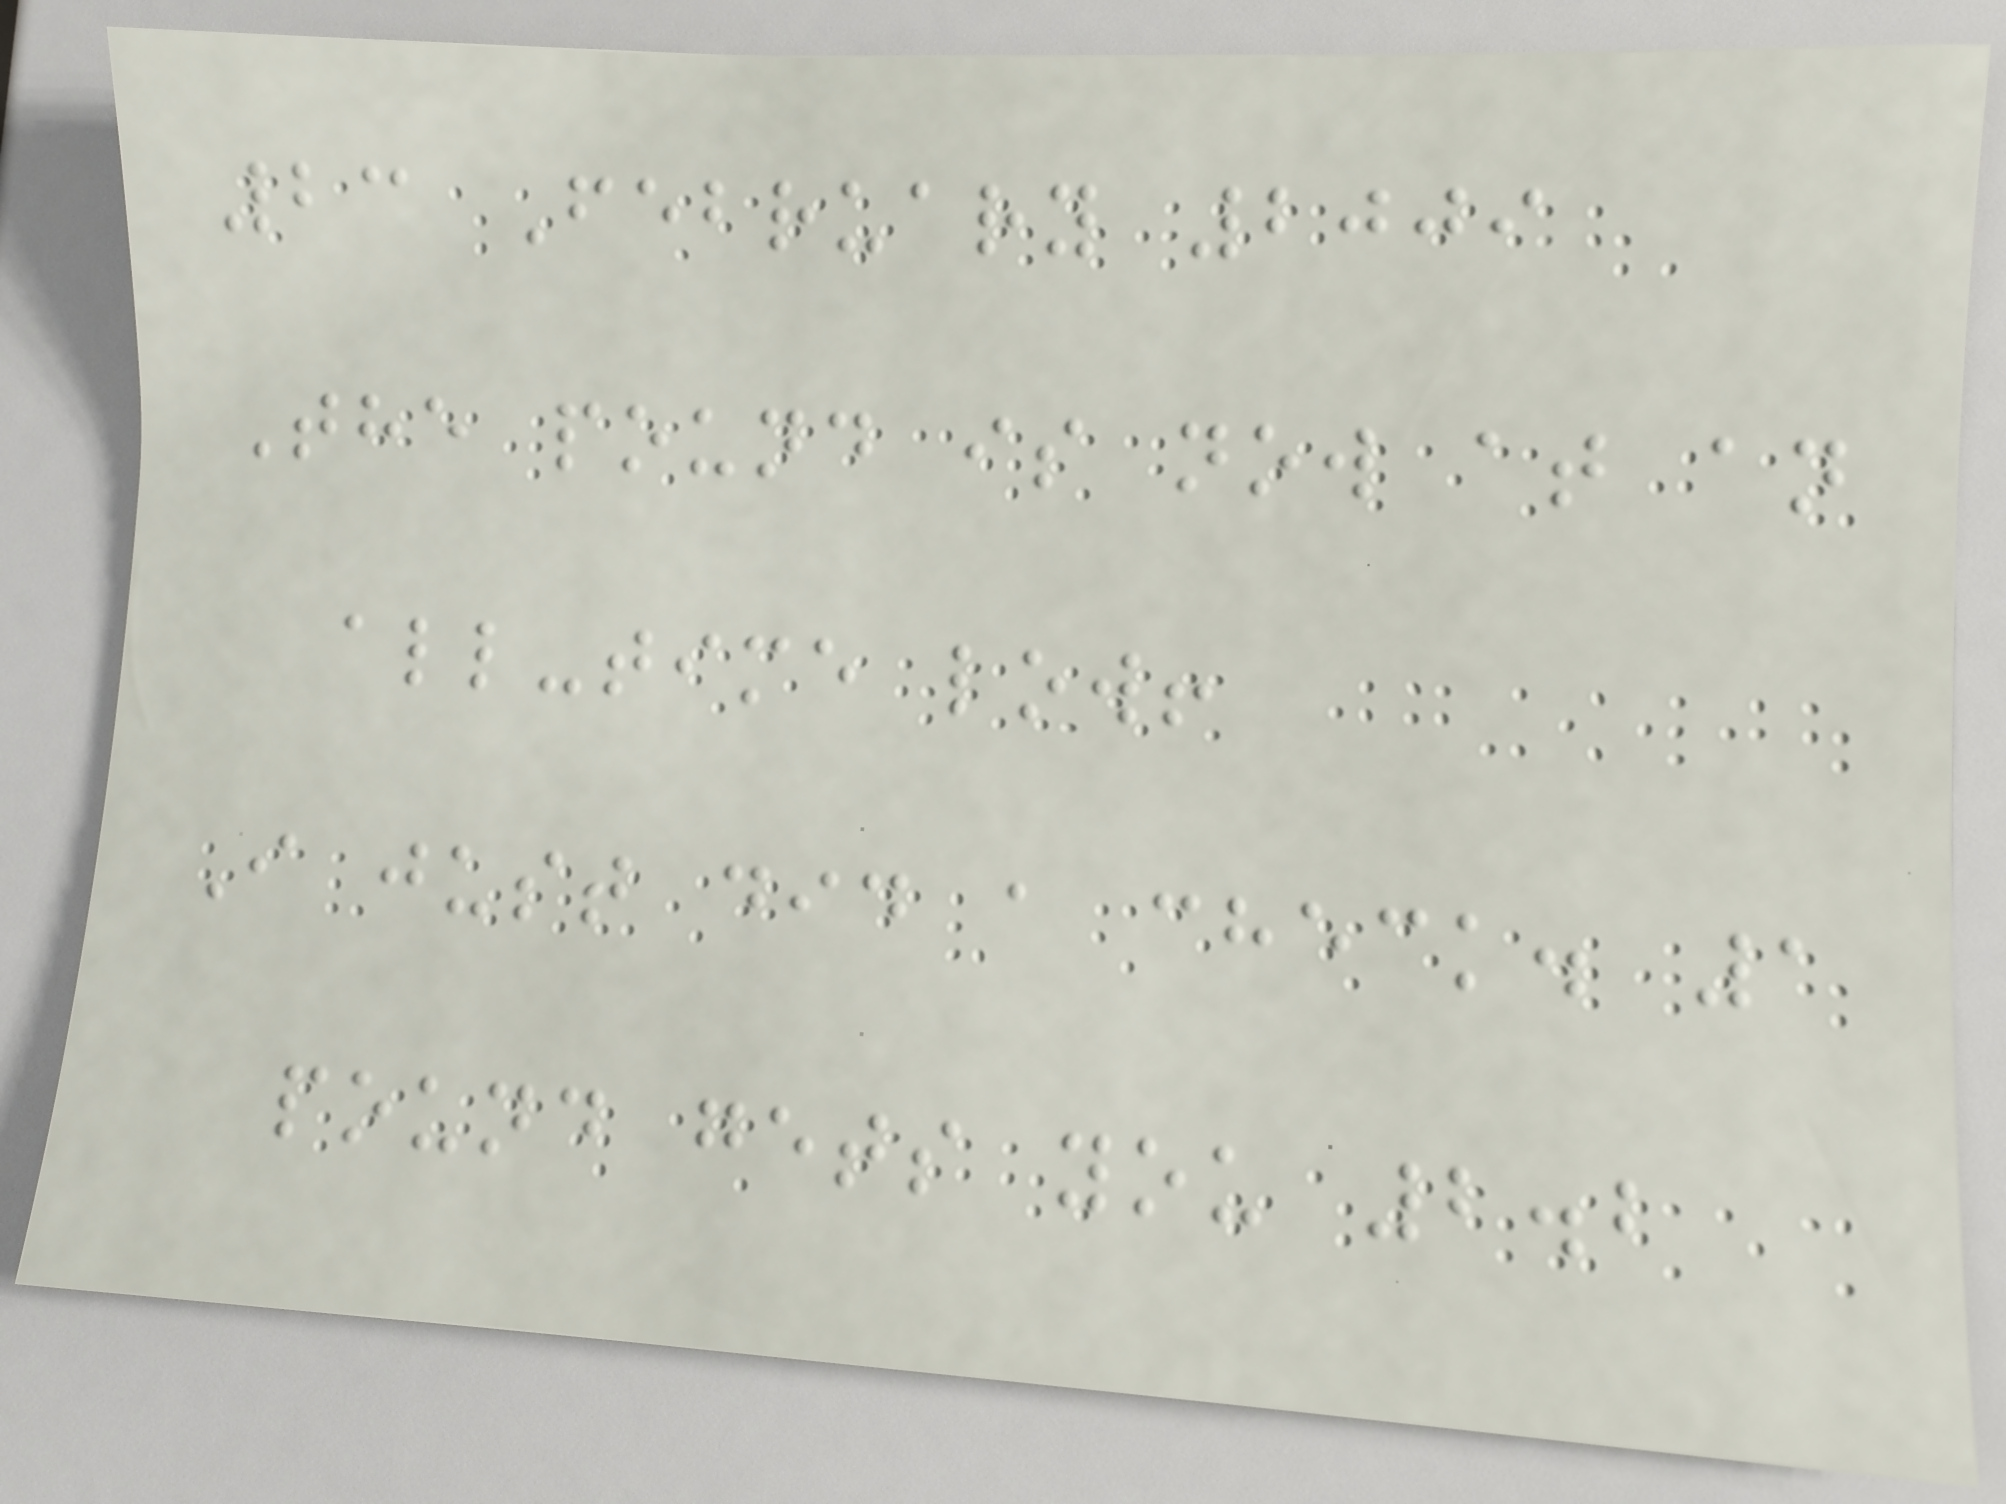23 February 2009
The pound is now at an
all-time low!
I just did a check. 1
pound gets you 2.2
